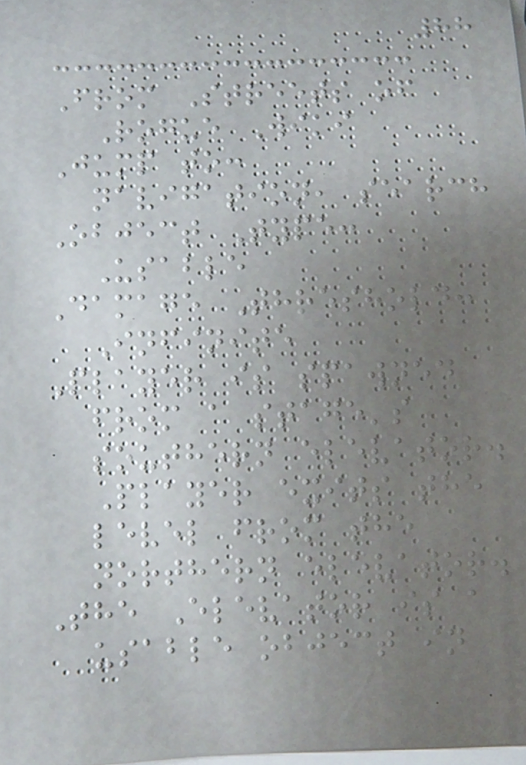88
From Streets of
Rogue Wiki
Jump to:
navigation, search
Object Type:
Usable
Damage Threshold:
Infinite
Player is spawned
from a stage's
southern elevator.
Player exits the
level from the
northern elevator.
The Elevator is a
usable object in
